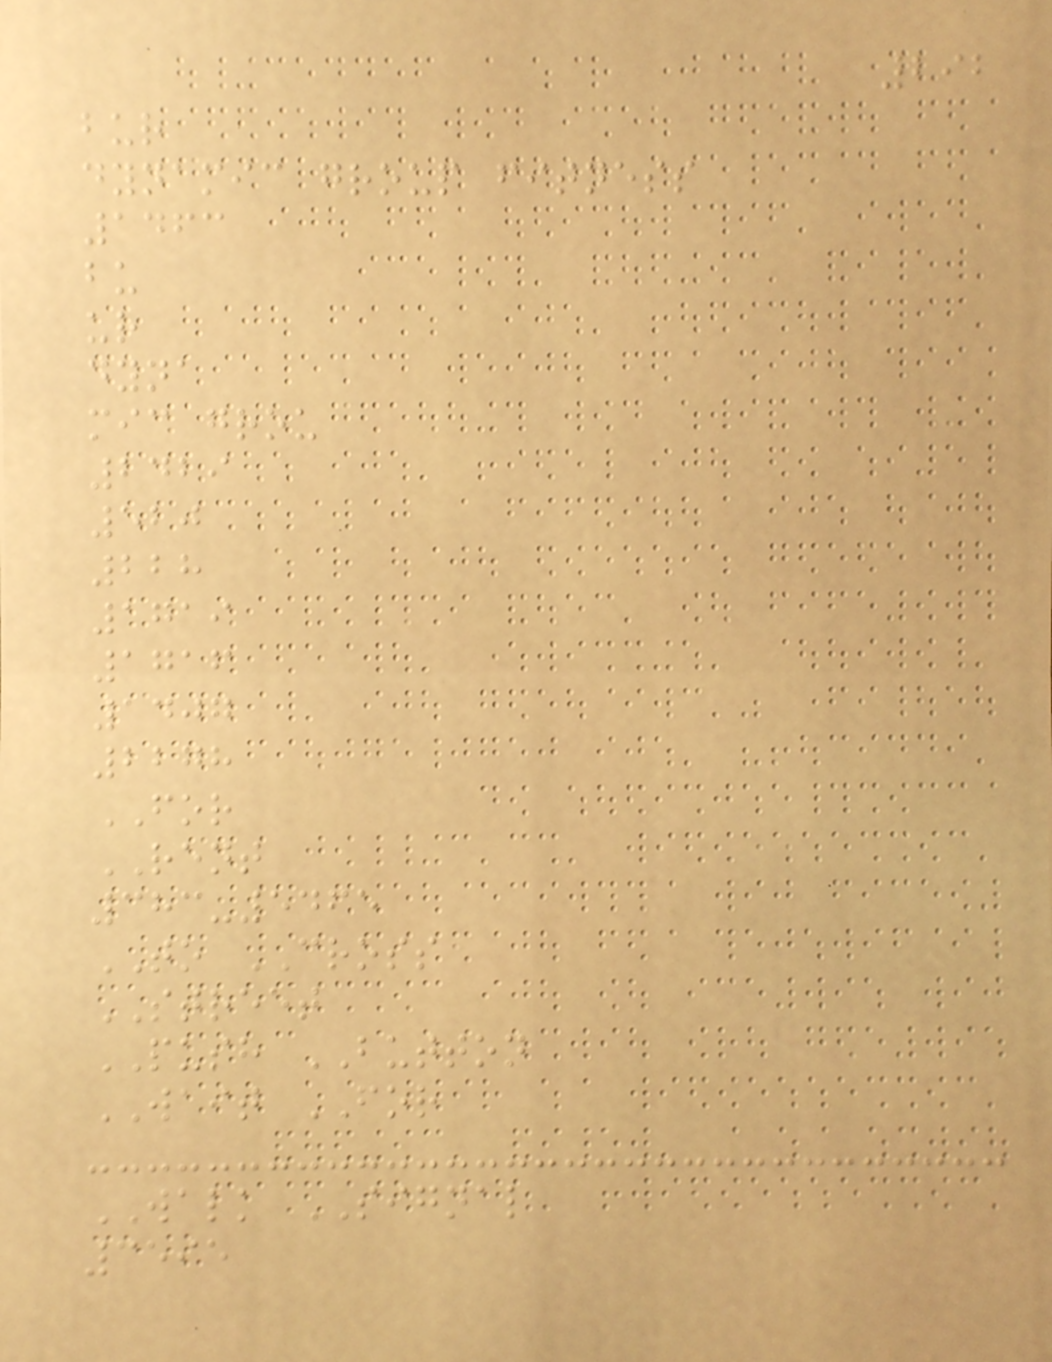292
bur
dynamic group fitness
1463
bu
ur
dyna
mic grou
2429
520
228
1719
1716
1407
2278
FOR
RENT
383-5465
TO CROSS
STREET
PUSH BUTTON
WAIT FOR
WALK SIGNAL
3595
